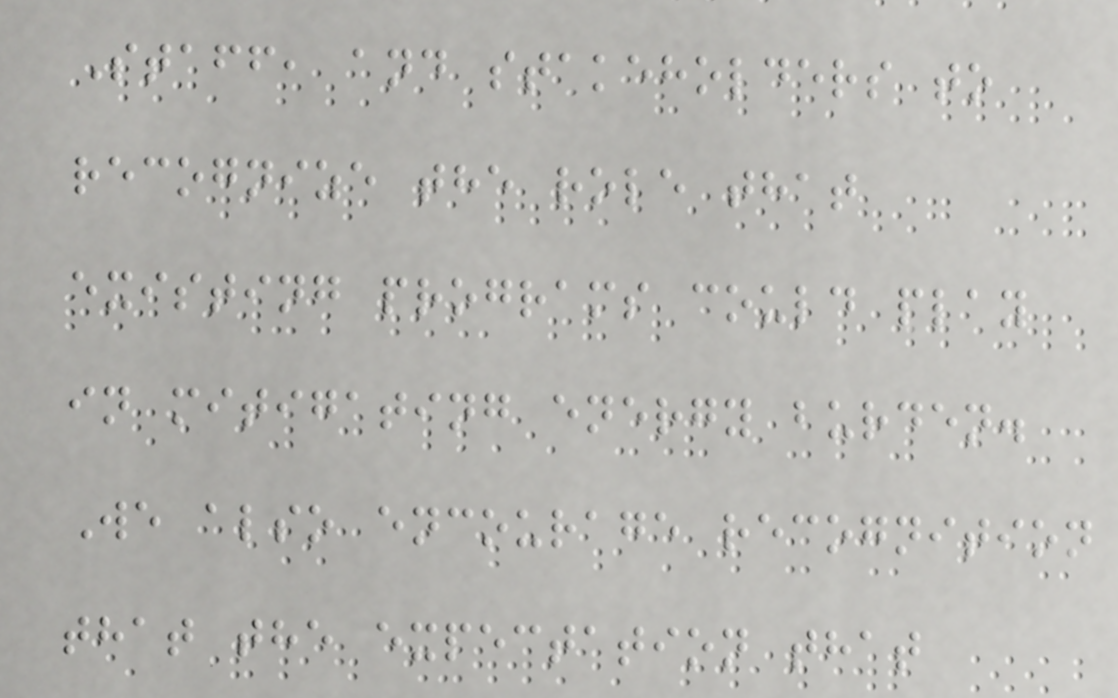Staff, and stakeholders to
recognize the role that
existing programs could play
in mitigating energy burden.
We also encourage recognition
that the expectation that
